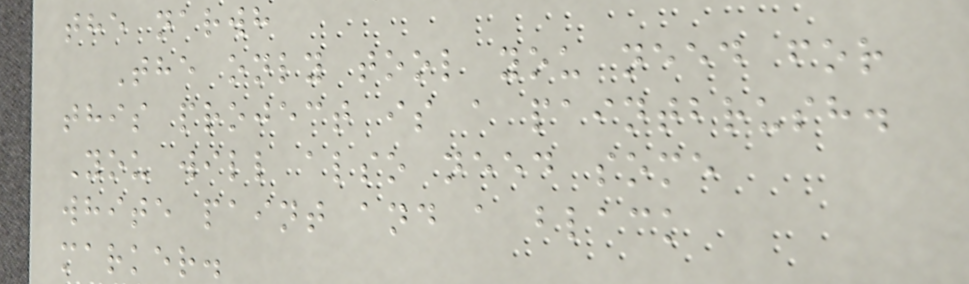the narwh
The only tool you need for
this project is a paintbrush.
You will also need some
white paint and a black
marker.
